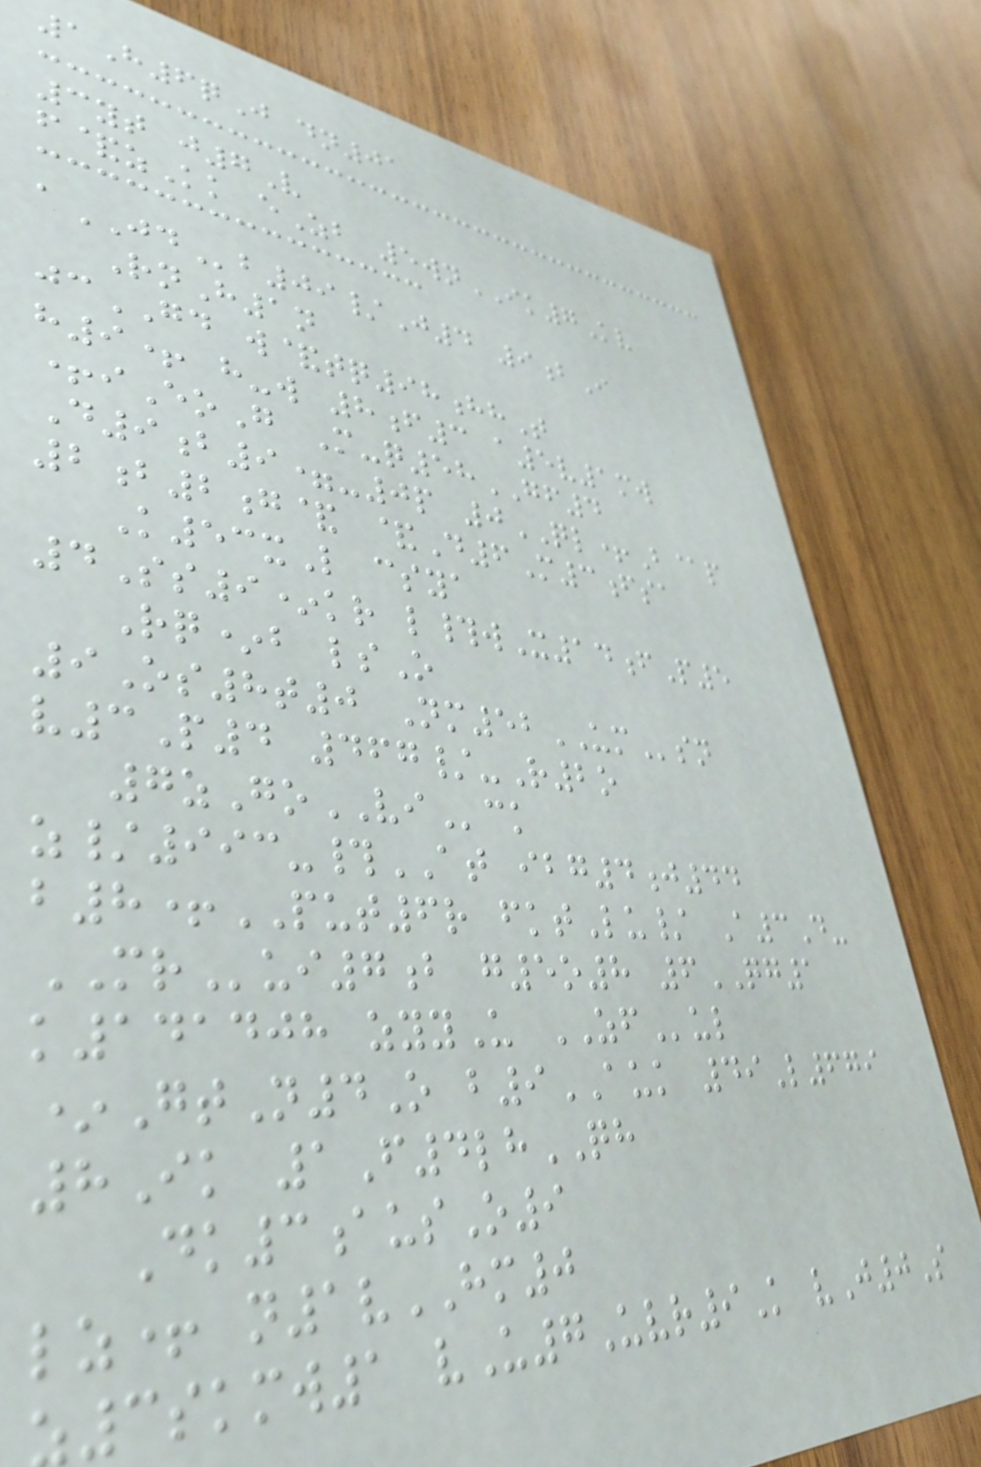1H6qJ dn01
3yt j7V
f&zKk eZb 5wnIK7Kv
aJDb09/J4 9bI
RnH1n
jcGD w&tq98hhT
h9+ h-w 8f3 a5v1mw
+iEoG M-q58GF4
D9b9=-0p 0QL+B@p
2b2g& &D6M3fsa
K53xL csya
4Ss9*kr l#wX14fP5
Rq*b lsO
9Os8t0 Nm52UMsn
v3P4 467/-R2o
7zGoVIck
z/993-#AT ibg4j44
b8+PUT6r fktLu/ A3D-
MRui7b g5o8 6QG1
k141408 zyyU ZFul
*GtN4O b9AUK 49L679
8Ik 1F4lhQH
Dk3ausO9
lz+ n1vHM0
z3skmw1 vU7Uvr9K vJ0S
